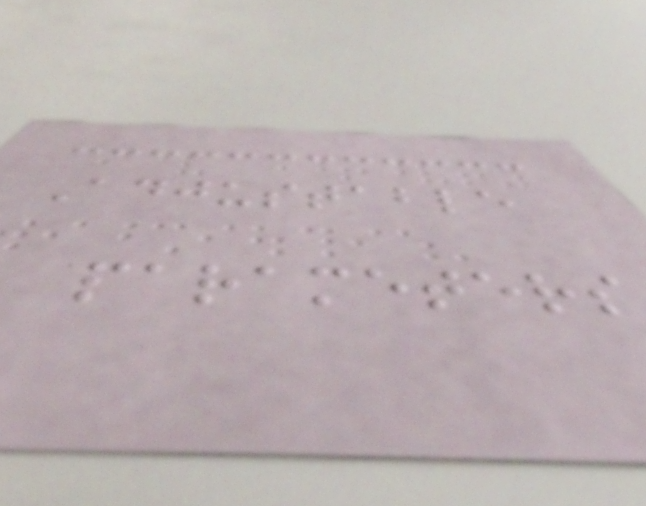Adjustable
parameters
